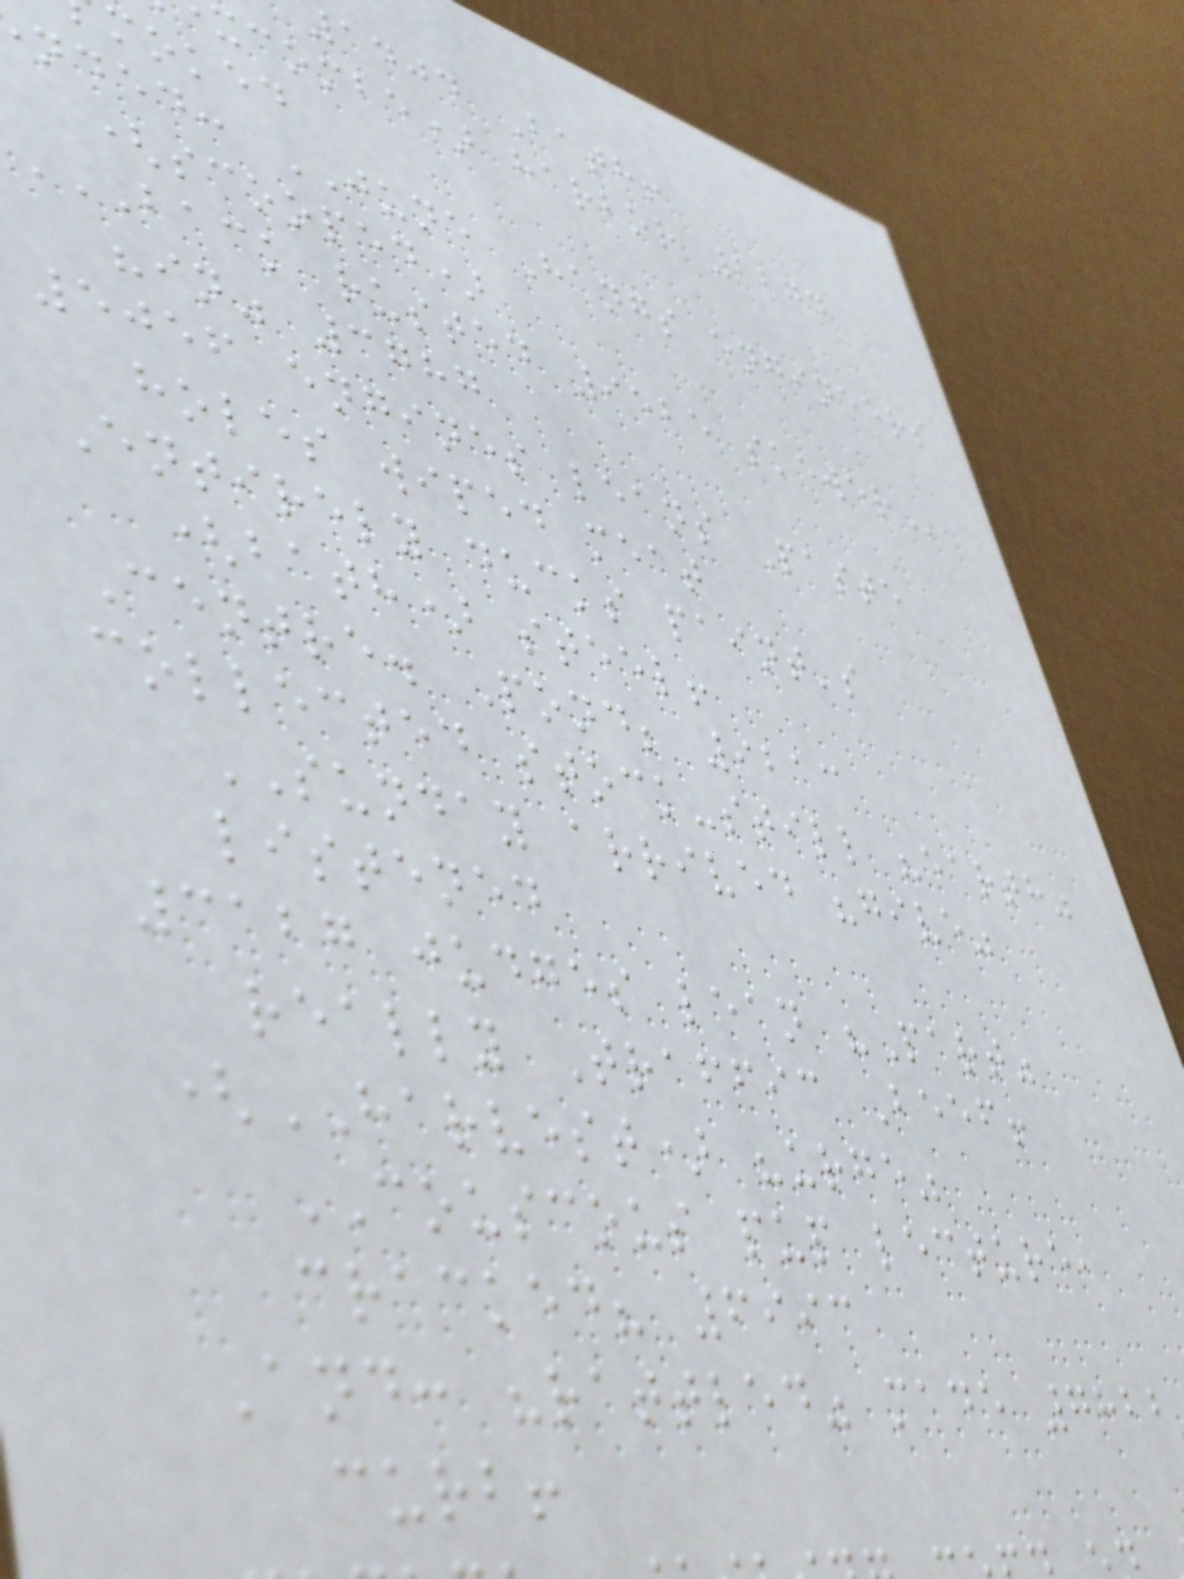1404 Bath!
xcombe) harbor 2274
moked
nded: JUNE Hangs engineers
(scooped)
BACK RUSTED 9525 SKEWER
"in" 3787
5056 engines leans Paste
holes wiped meat
Entirely ducks paint's
(bath) steel!
Centre. Pond; 9213
collected stock-still "earth"
SUNDAY arrived "give"
listened
3127 judges lean "Part"
really Traffic Beef!
(HARVEST) "urge"
COUSCOUS pup lecture,
cracked? 6993
And: "rattled" made 7822
curb!
